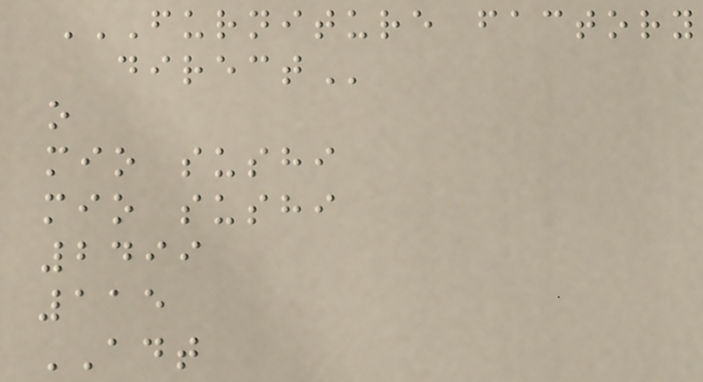FURNITURE FACTORY
DIRECT
o
mio sushi
mio sushi
2499
115
ADT
